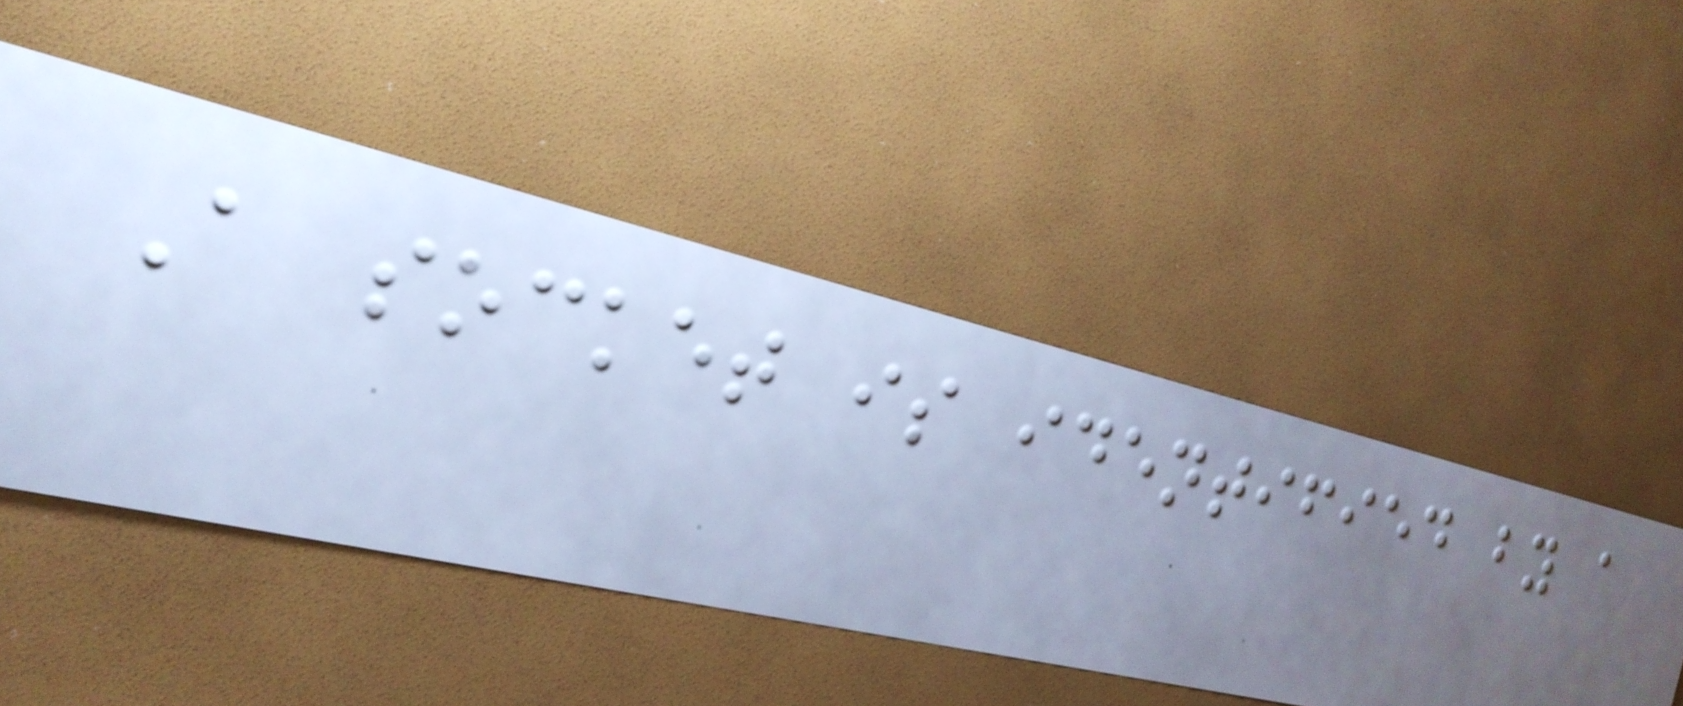A socket is identified by a
